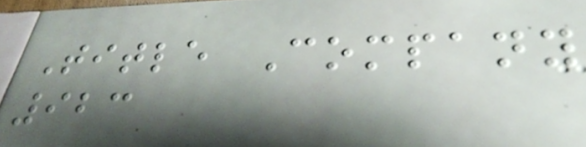Title Company
923
